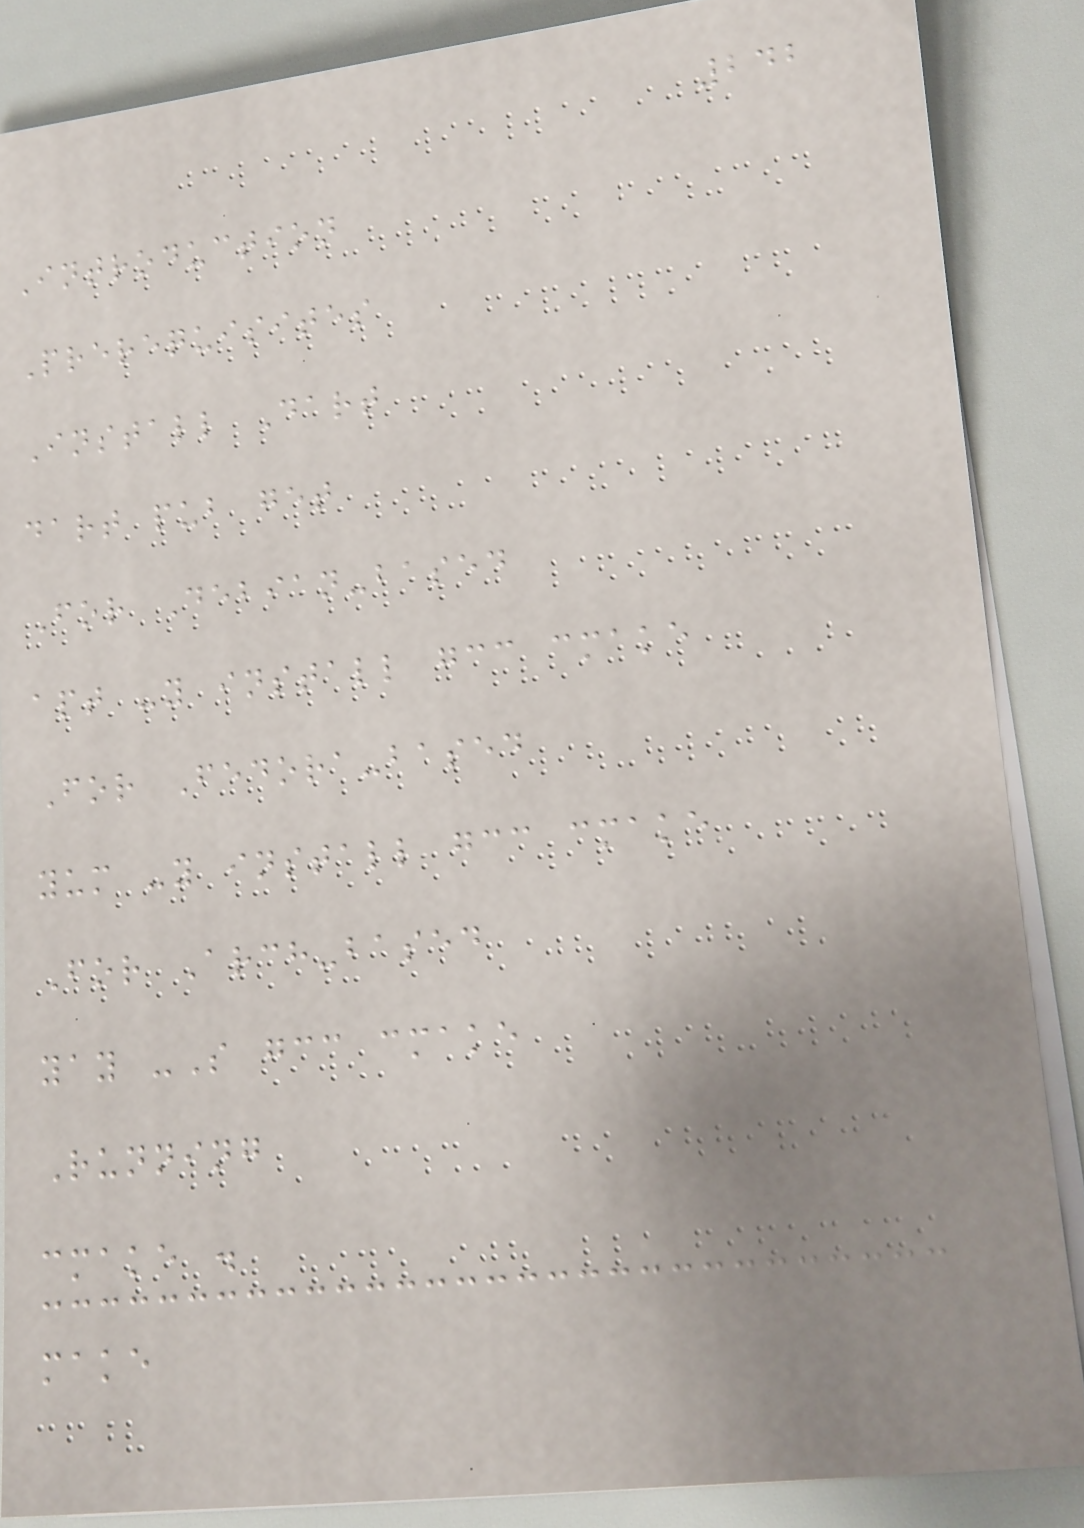242
Introduction
Prerequisites
Install Dart
dart pub get
For Debian-based
apt -y install gcc cmake
For Fedora-based
yum -y install gcc cmake
For Arch-based
yay -S gcc cmake
Running
cmake .
make
